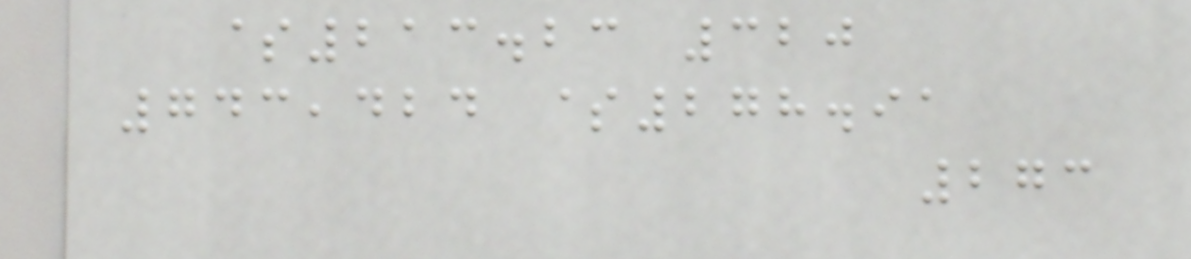$213.23 320
743,424 $278.91
273
